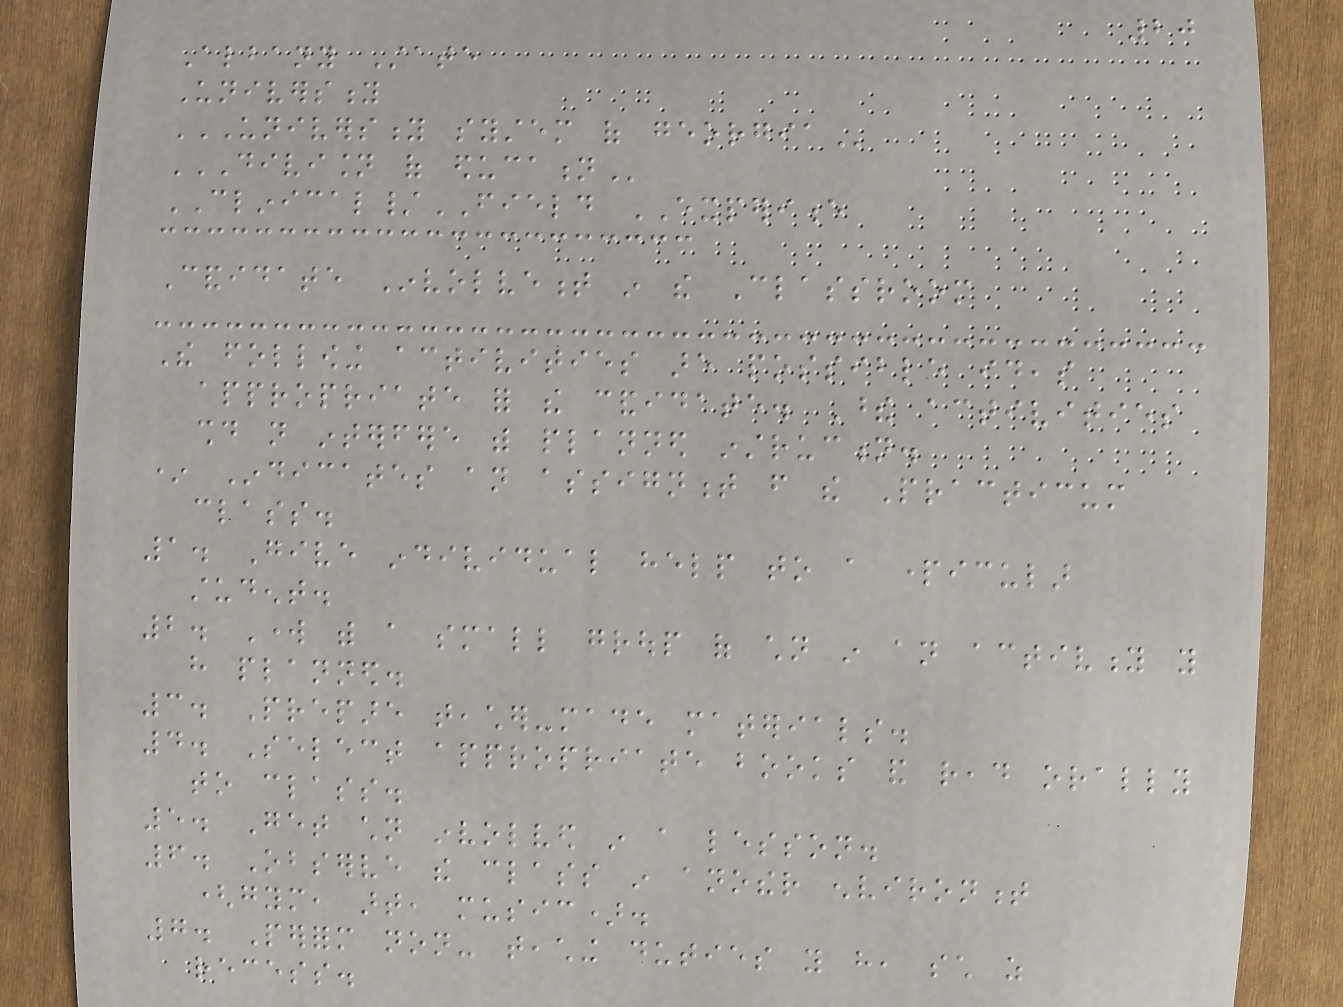20
Albany State
University
UNIVERSITY SYSTEM OF GEORGIA
DIVISION OF EDUCATION
CLINICAL/FIELD EXPERIENCE
Candidate Involvement in the Classroom
The following activities are possible ideas
appropriate for the candidate. These activities
should not interfere with planned instruction.
* Indicates an assignment from the Practicum
class.
1. Give individual help to a particular
student.
2. Work with a small group of children in an activity you
have planned.
3. Prepare teacher-made materials.
4. Select appropriate books and read orally
to class.
5. Get children involved in a lesson.
6. Observe the class in another environment
(gym, art, music).
7. Perform non- teaching duties you have, such as
recess.
